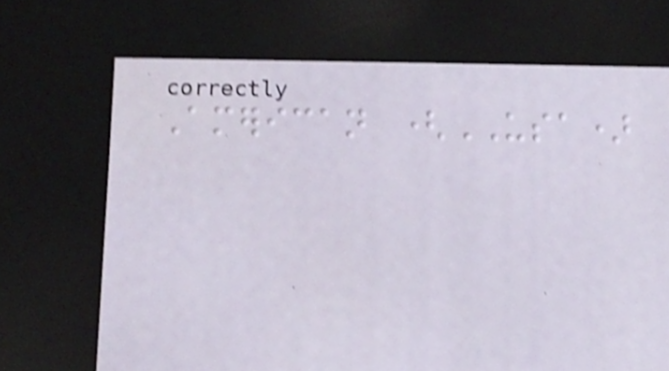American (USA)
